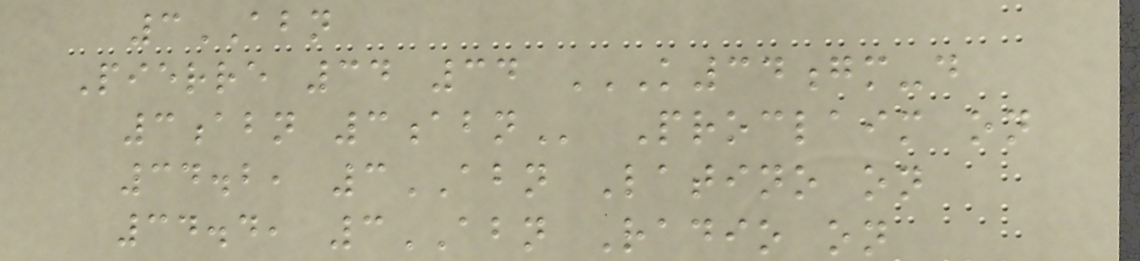3ABN
Pierre 34 34 K34GM-D
3ABN 3ABN Proclaim on
34.2, 3ABN Latino on
34.4, 3ABN Radio on
